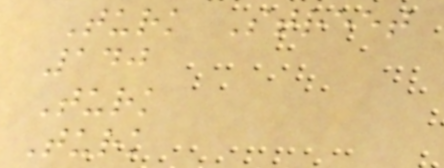Turk Street
140
Turk
Turk
